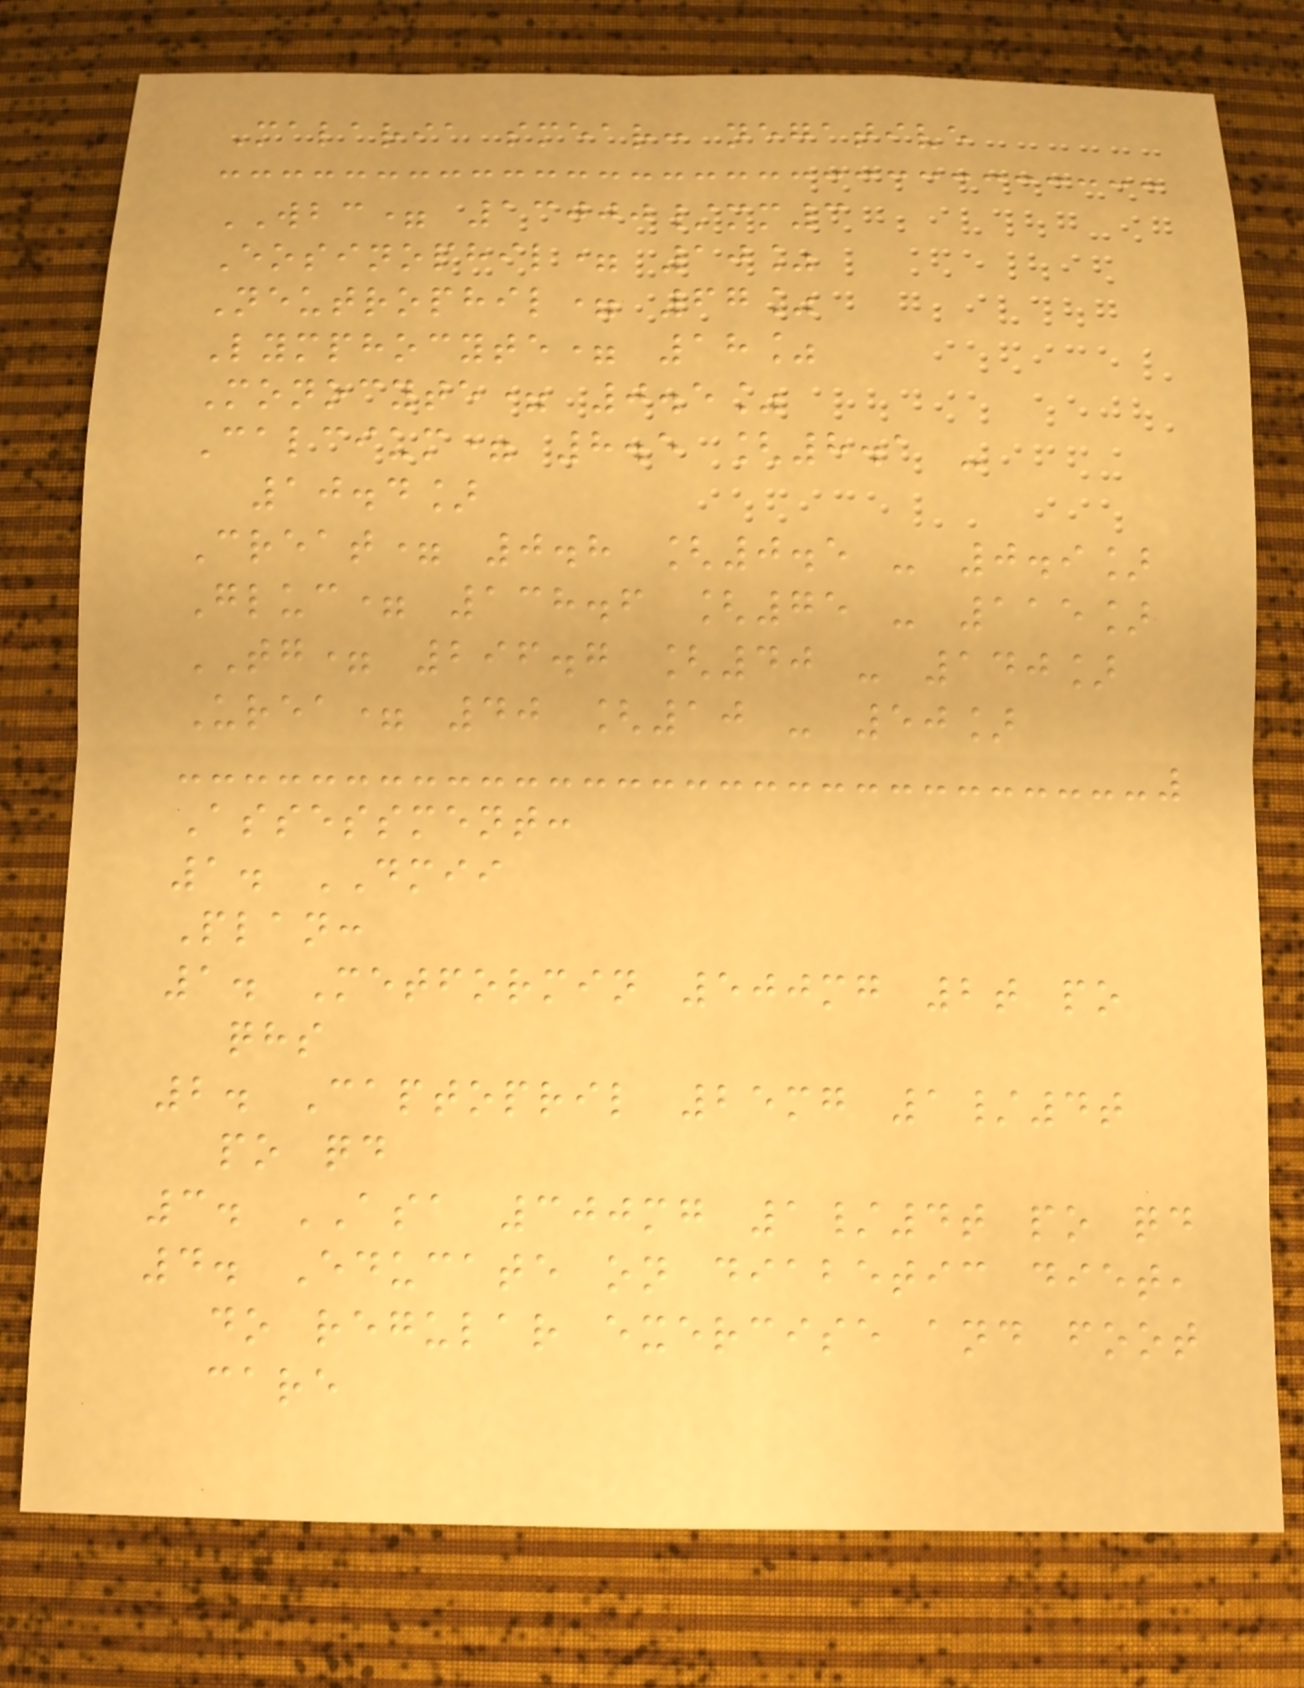Malaria smear: negative
WBC= 13000/mm3
Eosinophil= 10%
Neutrophil= 67%
Lymphocyte= 18%
Monocyte= 0.5%
Calcium= 8.5 [8.1 -
10.4]
Creat= 0.8 [0.5 - 0.9]
Gluc= 138.6 [75 - 115]
TG= 296.7 [40 - 140]
Urea= 40 [10 - 50]
Assessment:
1. DMII
Plan:
1. Metformin 500mg 2t po
qhs
2. Captopril 25mg 1/4t
po qd
3. ASA 300mg 1/4t po qd
4. Educate on diabetic diet,
do regular exercise and foot
care
